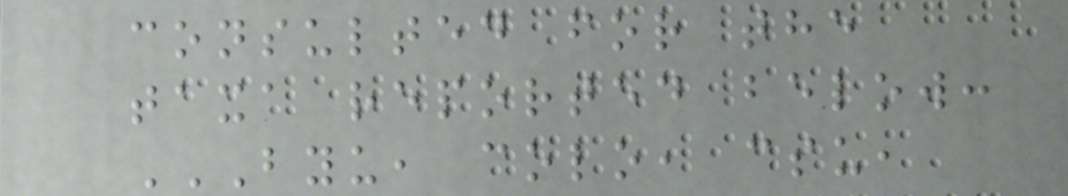consulted for the
taxa reported below:
BYU, COLO, CSU,
